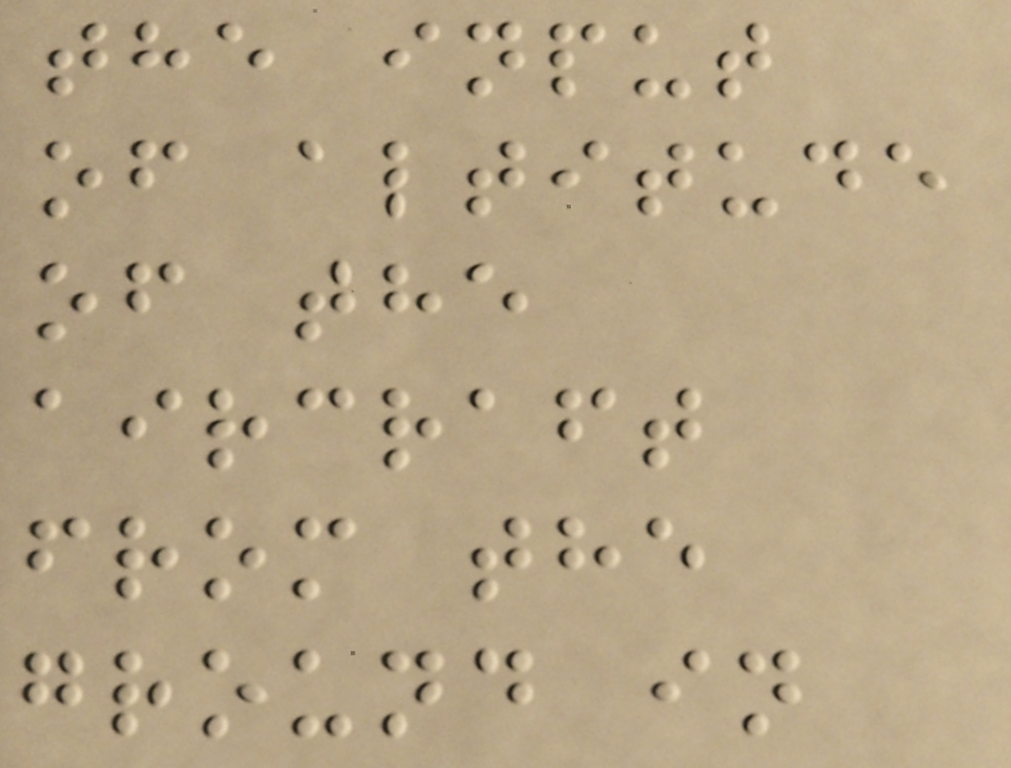the input
of altitude
of the
aircraft
from the
ground in
